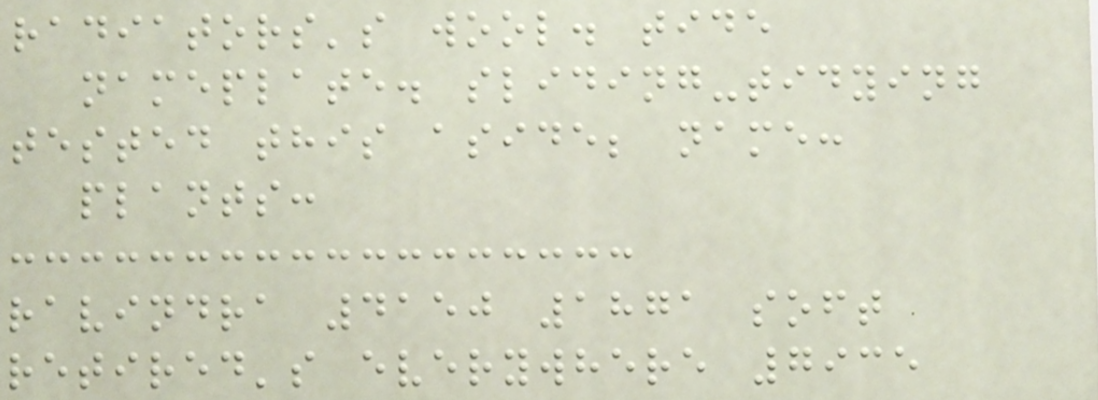radiators's wool. tide
nameplate. sliding-tidying
tested this aside; name:
plants:
ravindra 4150 1871 soft
retired's everywhere 7935
